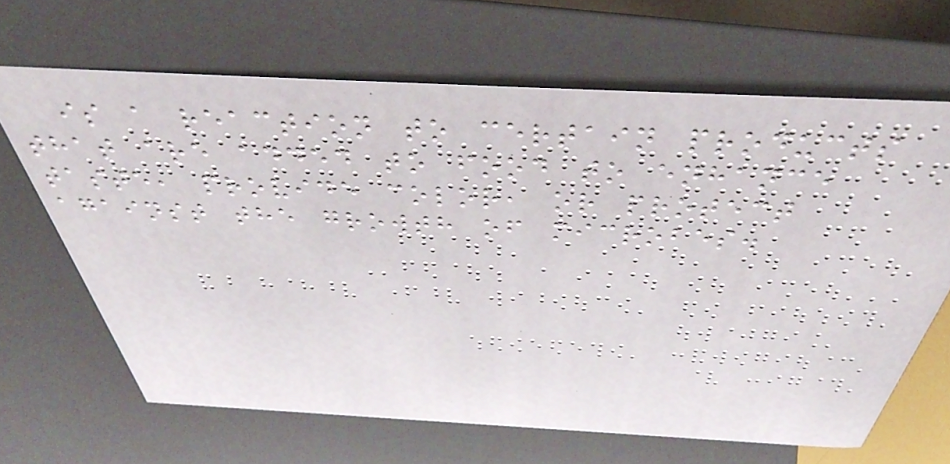is a reaction to certain products
that are added to food to enhance
taste, provide color, or protect
against the growth of microbes.
